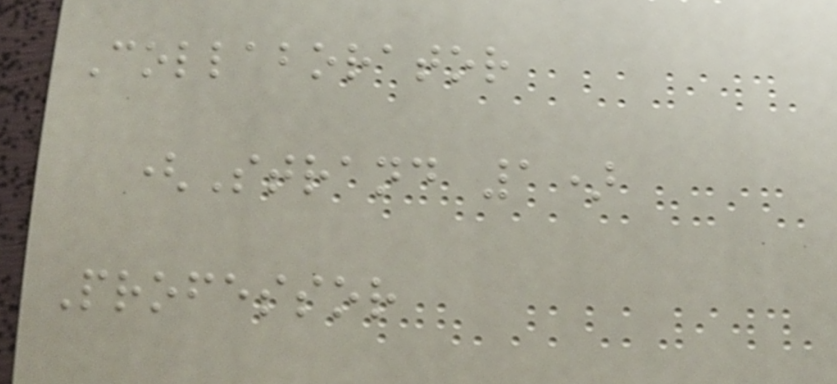Collaborator
(Strand 1)
Professor
